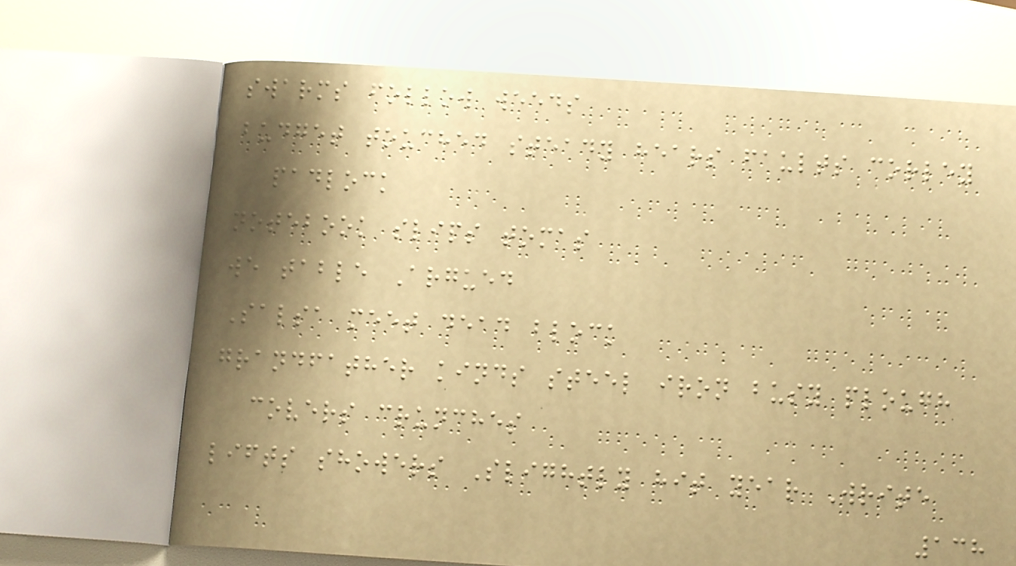swarms follow weeds
budget touched steady hears faults corley
padlock
notebook slips tomas
we table Argued
Salsa meet dead block
grandfather kinds steel iron busy plough
covers crunches
lifts showers Slightly hit year Write
138
